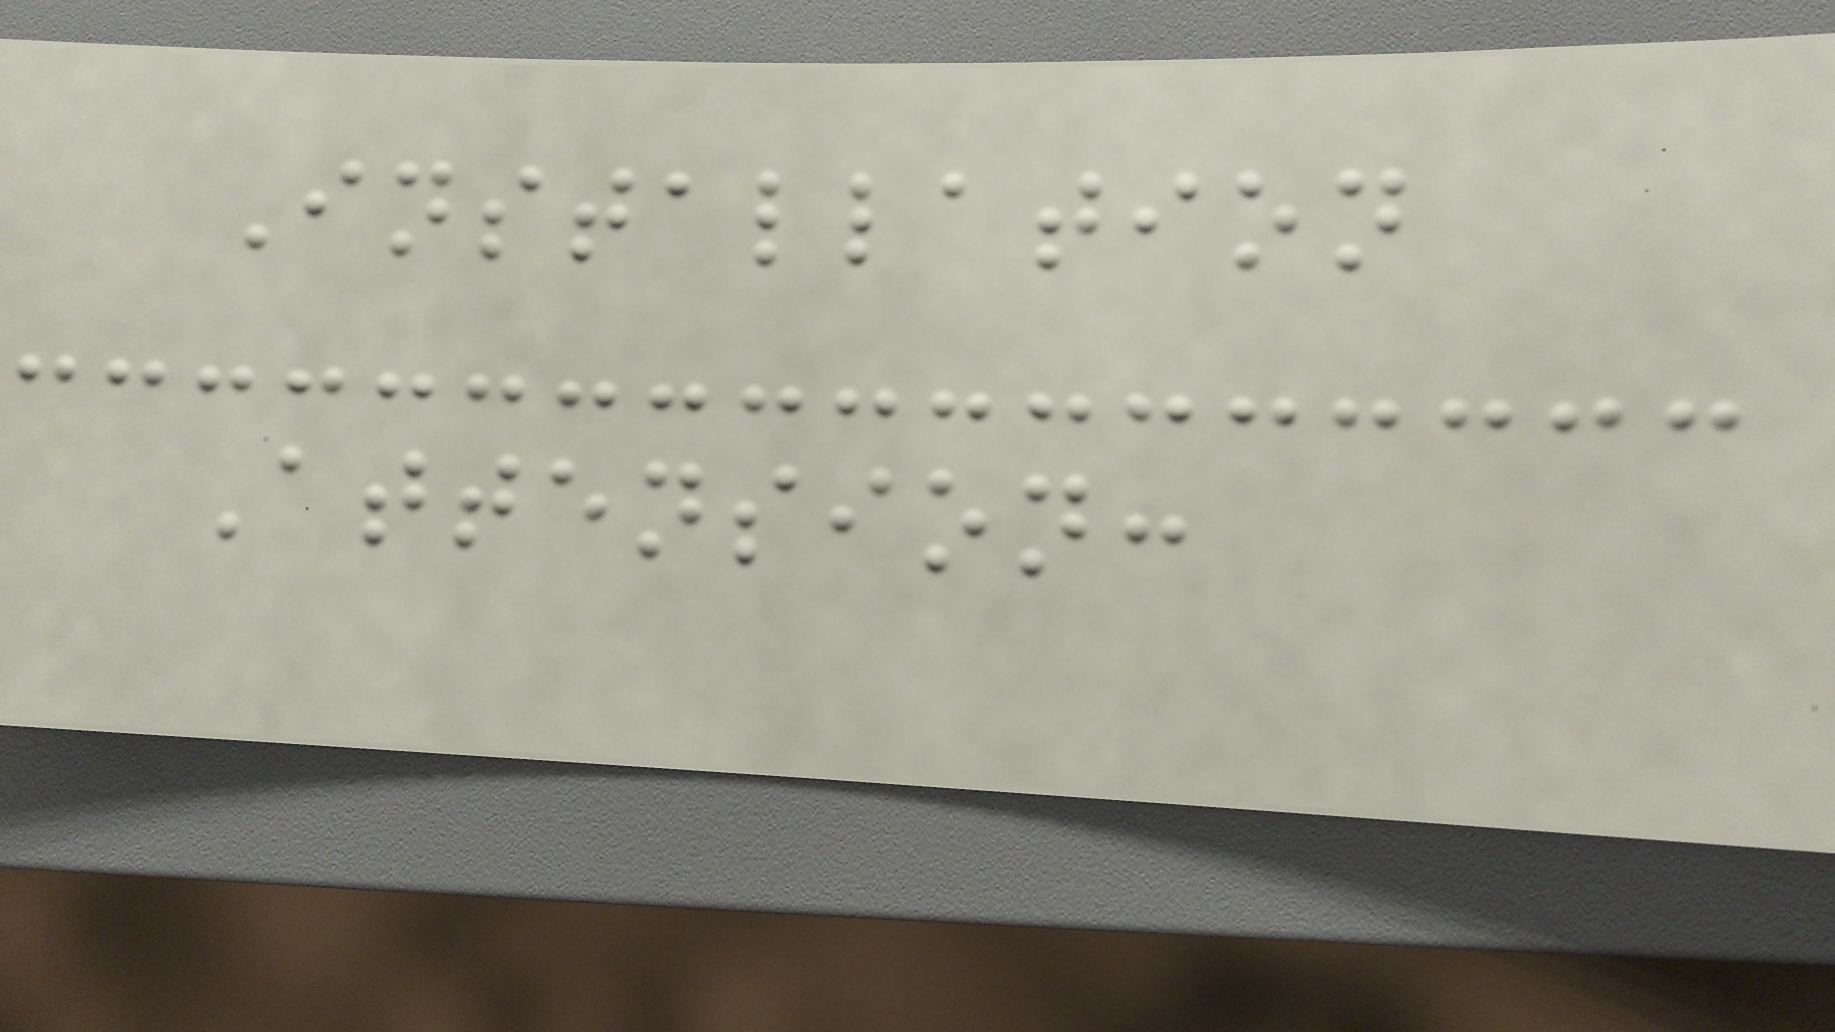Installation
Attension:
